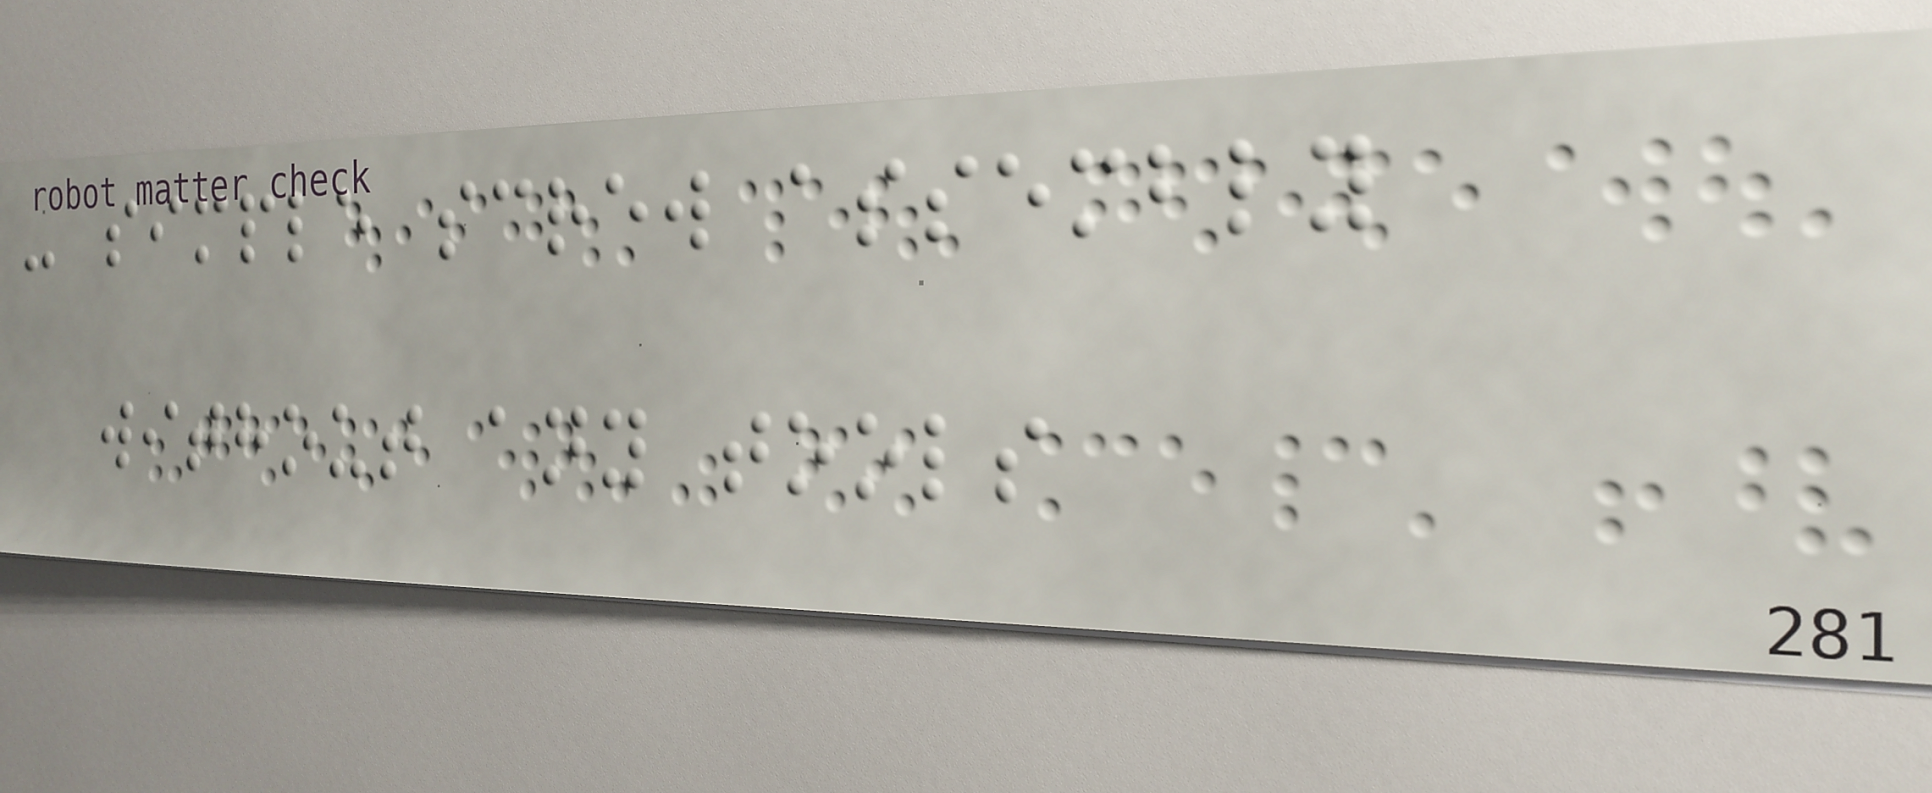- simple screw assembly
without any tools
